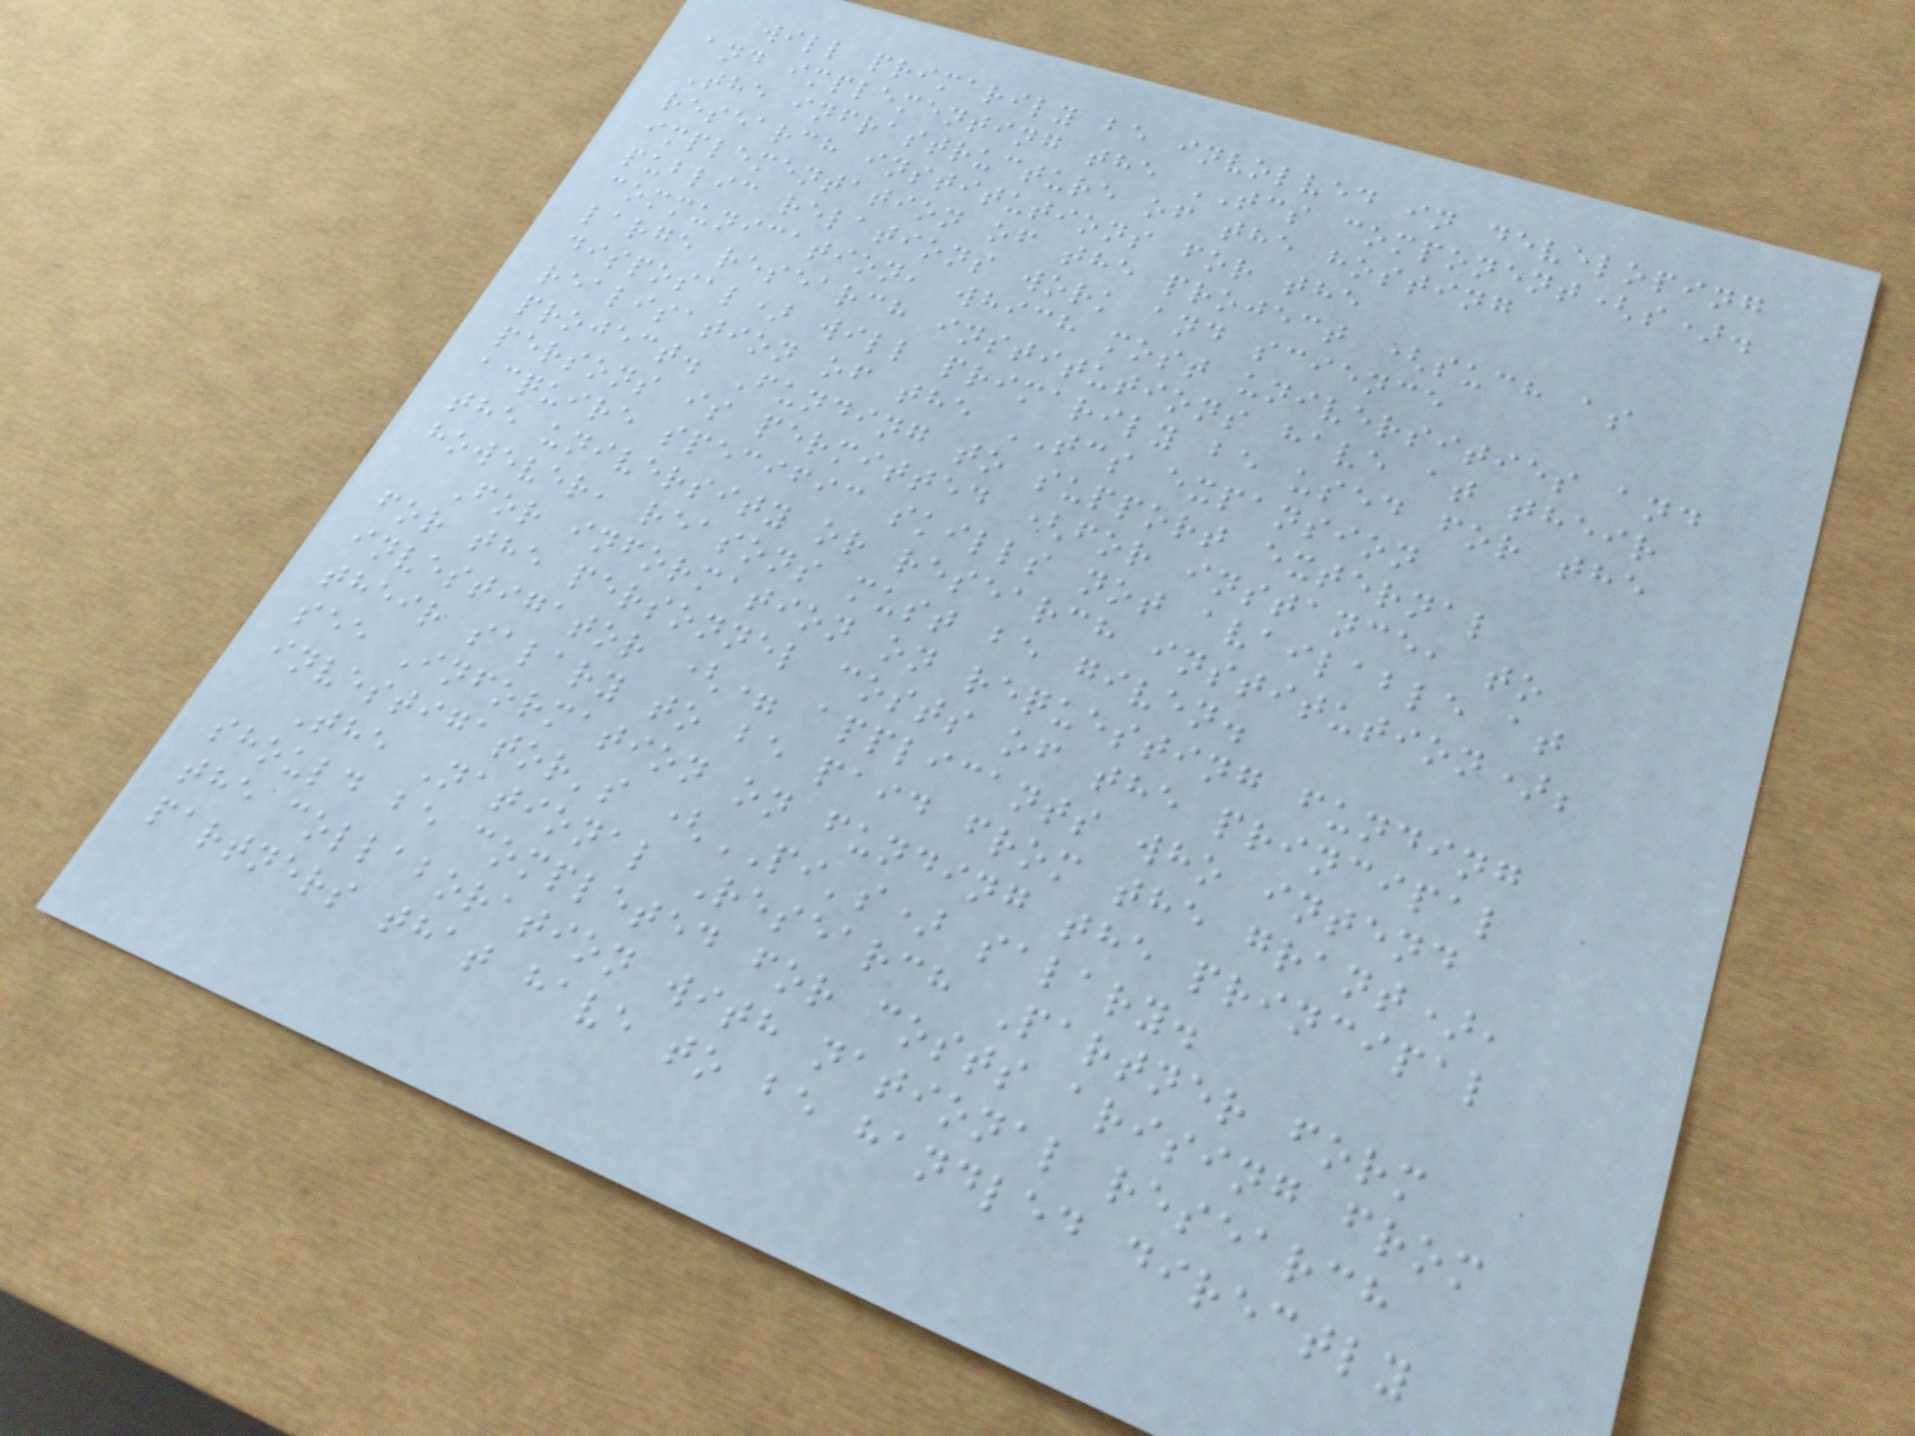will primarily be involved in developing
and implementing the TCS component(s).
The infrastructure of the hosting
research institutions for the
implementation of the project (such as
public relations work and science
communication, which most universities and
large research institutions have at their
disposal) will primarily be used for the
realisation of the TCS expansion
project. Funding to support external
persons is permitted (for instance, to
acquire specific skills not available at
the university or research institution);
however, reasons must be given.
For information on requesting funding
for the personnel costs of the principal
investigator (= applicants who intend
their salary to be paid from the grant),
see Information on funding the principal
investigator's (PI's) salary.
The National Research Partner form
should be completed for costs arising from
the collaboration with national research
partners that have to be handled directly
